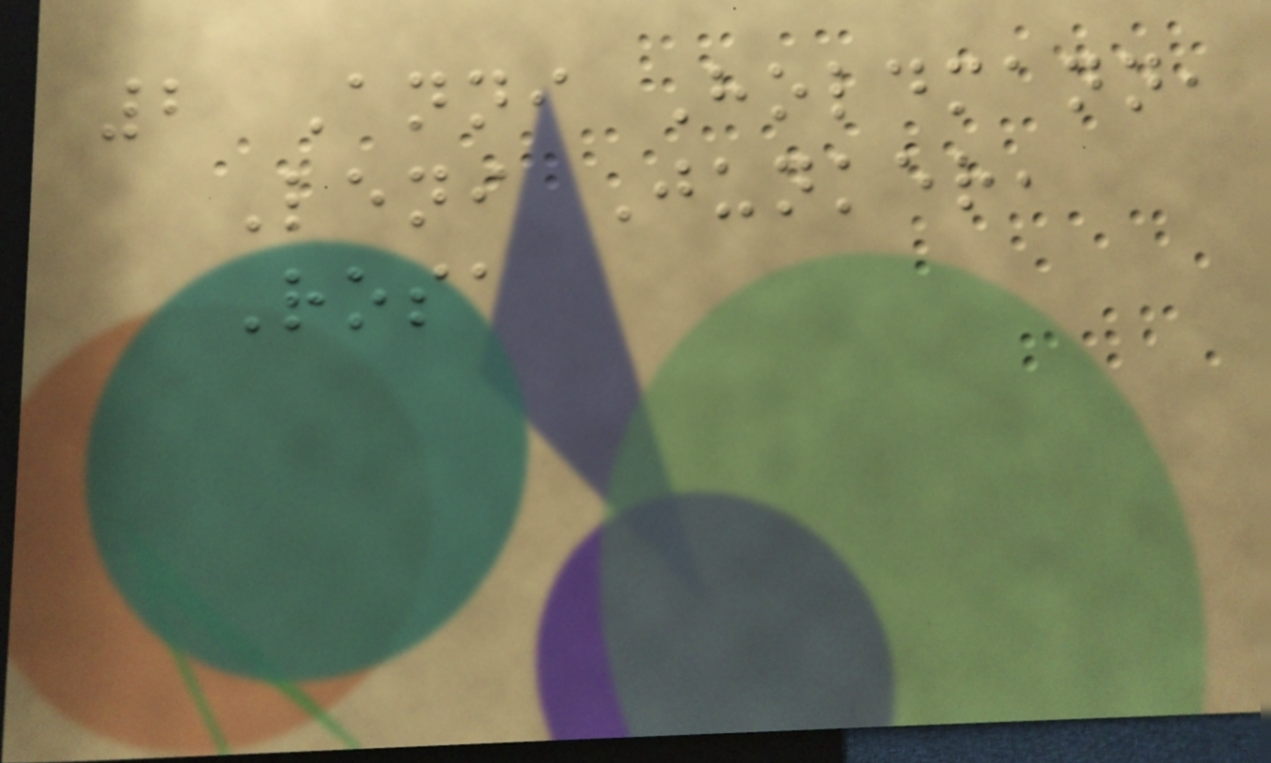2 Anni Holdmann,
Leni Junker,
Rosa
